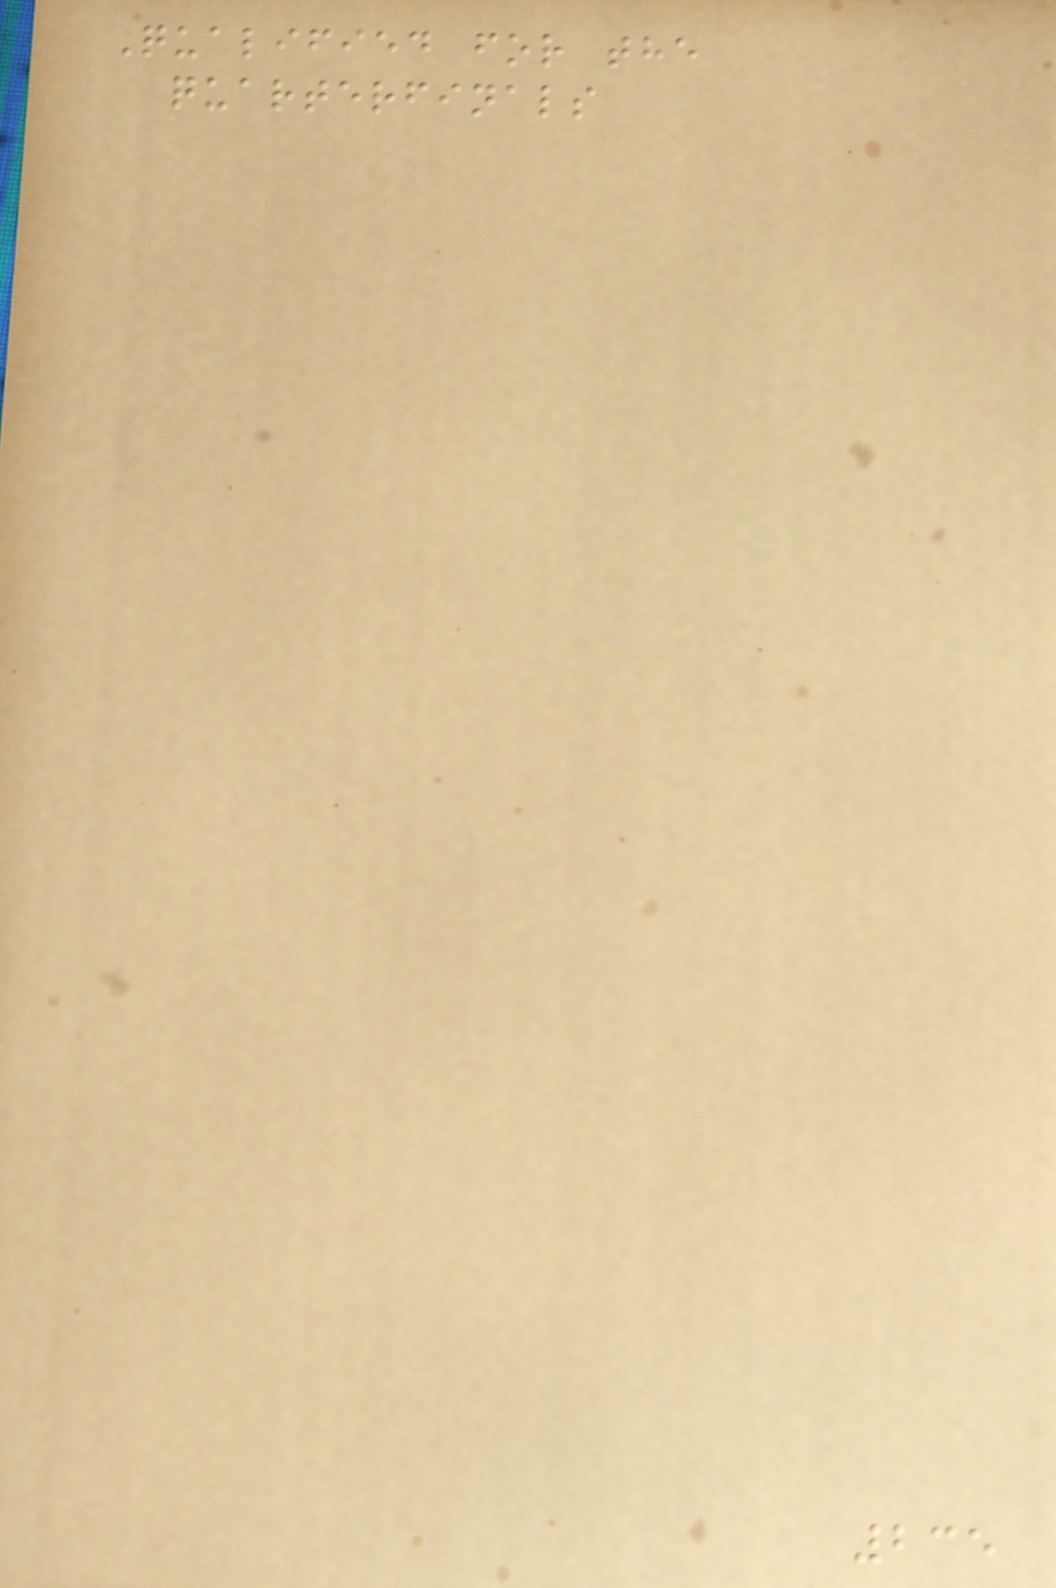Qualified for the
quarterfinals
235
